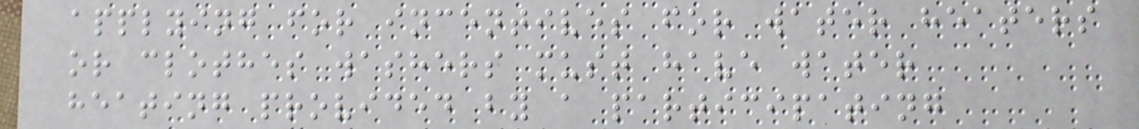applying for incentives for water heaters
or clothes washers must have water
heating provided by a participating
